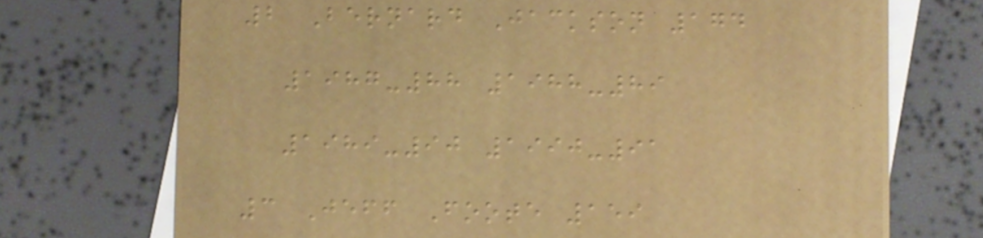2 Bernard Jackson 174
1987-88 1988-89
1989-90 1990-91
3 Jeff Foote 159
